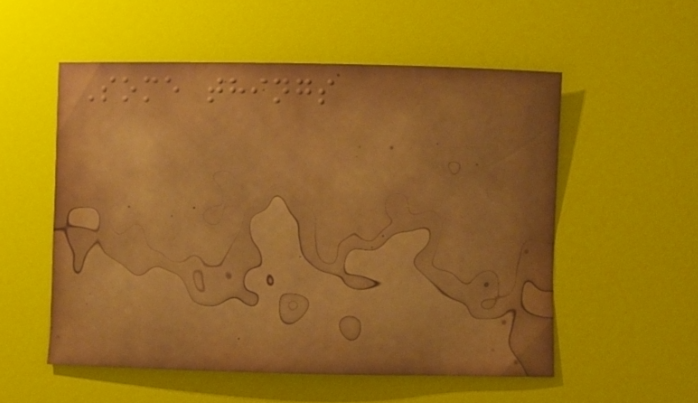Some things
